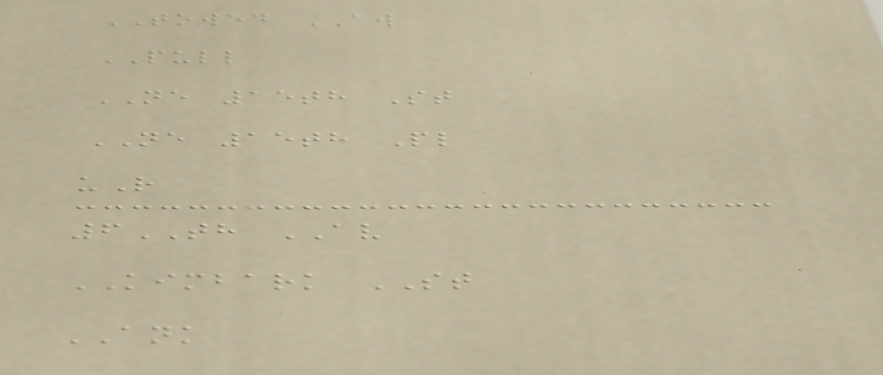TOWED AW
PULL
NE 15th St
NE 15th Pl
uR
6TH AV
KIMBARK ST
ANK
